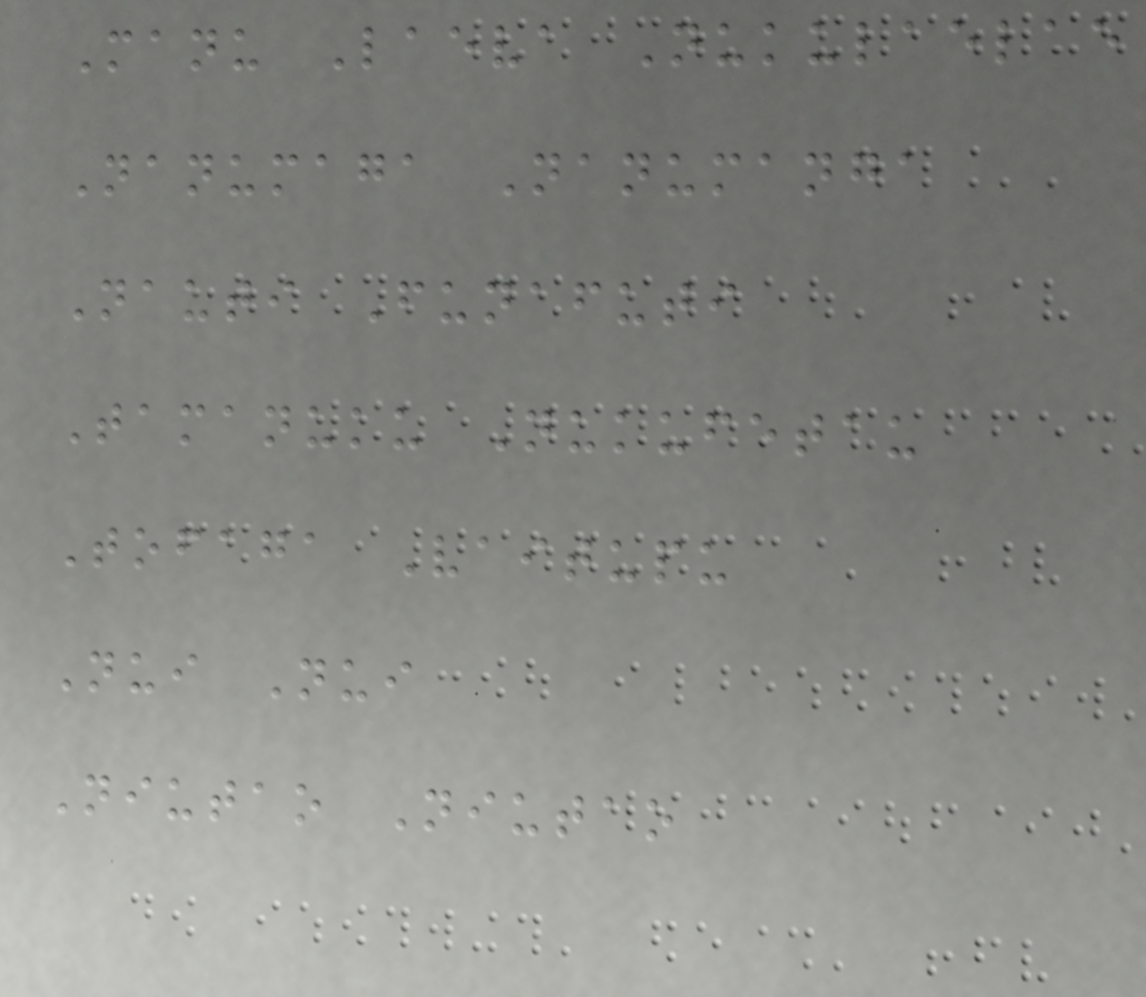Manu Laeva Nukulaelae
Nanumaga Nanumanga
Nauti Funafuti
Tamanuku Nukufetau
Tofaga Vaitupu
Nui Nui
Niutao Niutao
